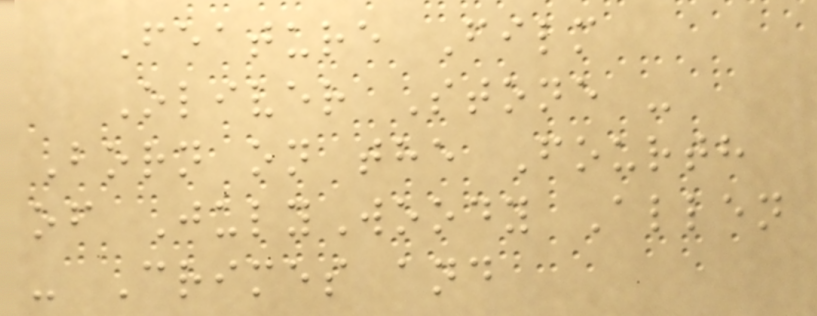Feature Film
Oliver Stone -
Born on the Fourth
of JulyWoody Allen
- Crimes and
